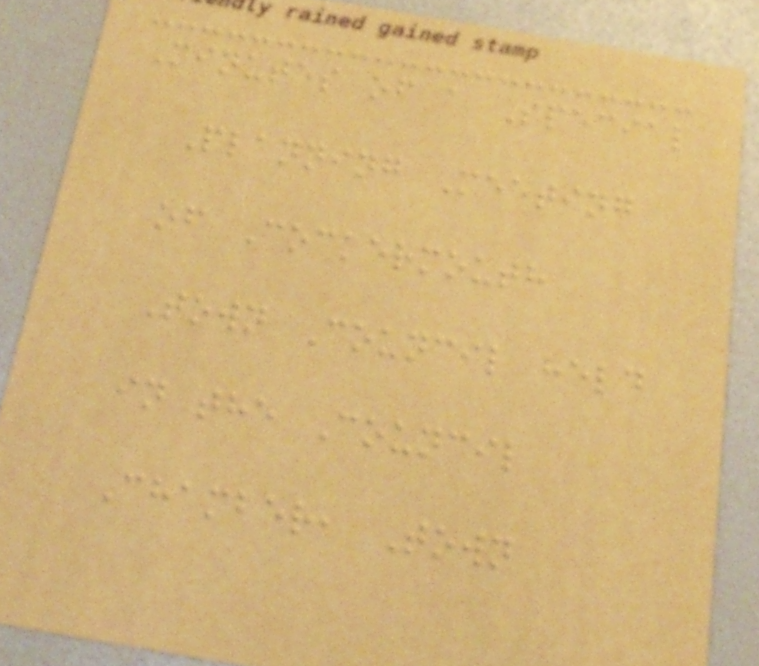Minutes of a Special
Planning Meeting
of Cockermouth
Town Council held
in the Council
Chamber, Town
